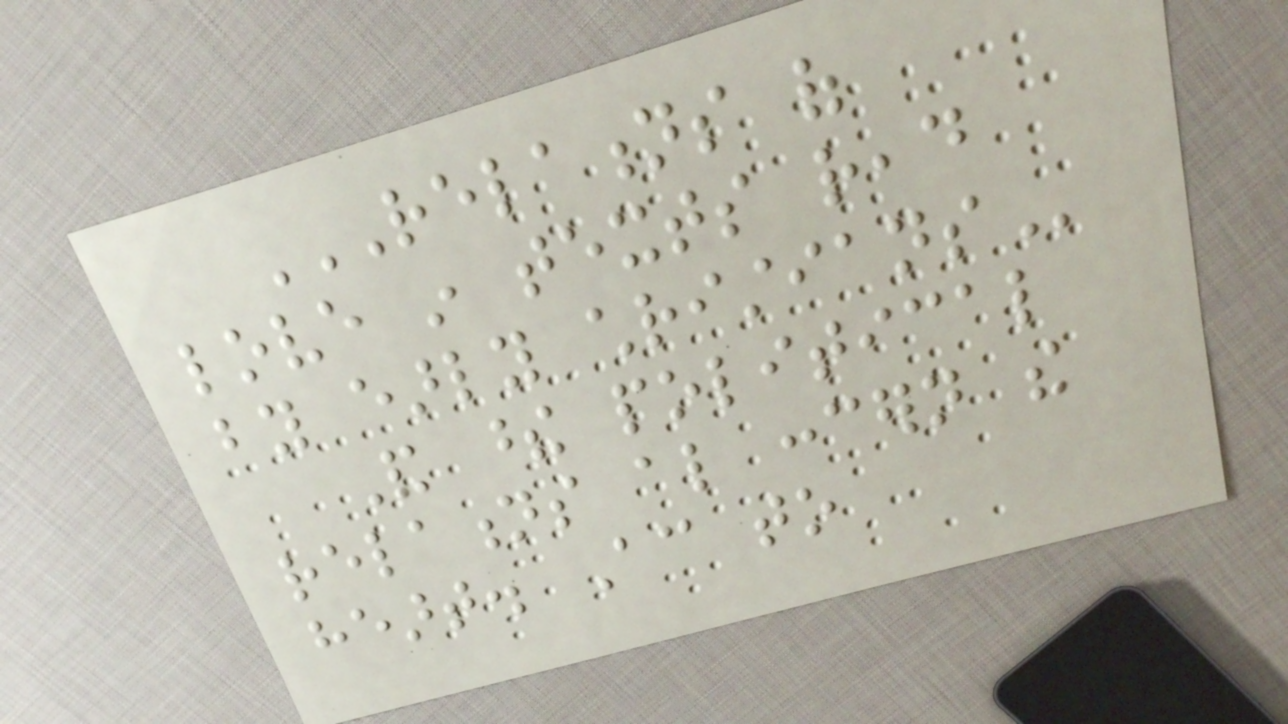RELATIONS OF
LOVE IN TEXTS READ
BY EARLY CHRISTIANS
And these political
relations also concern the
heart. According to
